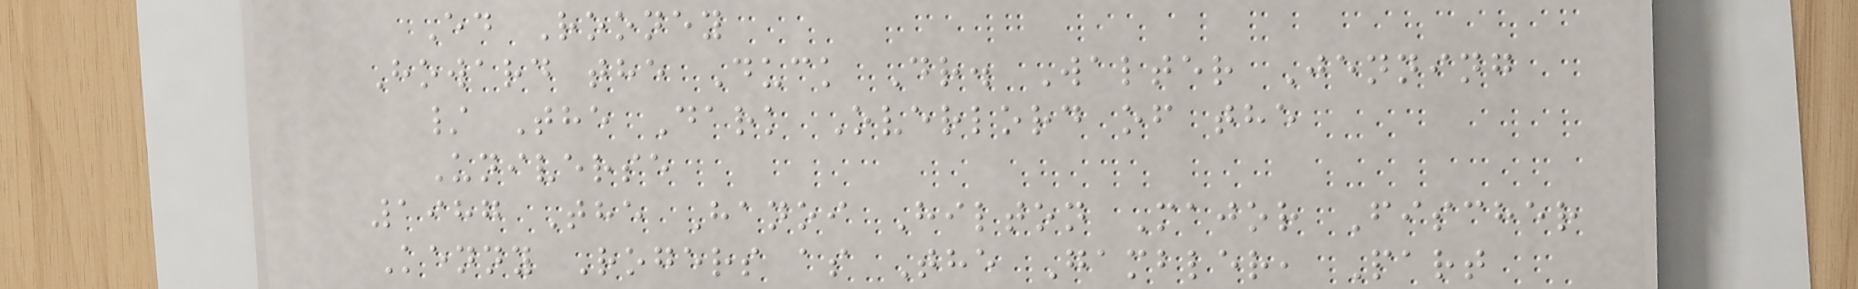Ed Rooney
Howard the Duck Dr. Walter Jenning
/ The Dark Overlord of the
Universe
1987 The Hanoi Hilton Major Fischer
Kenny Rogers as The Gambler, Part
